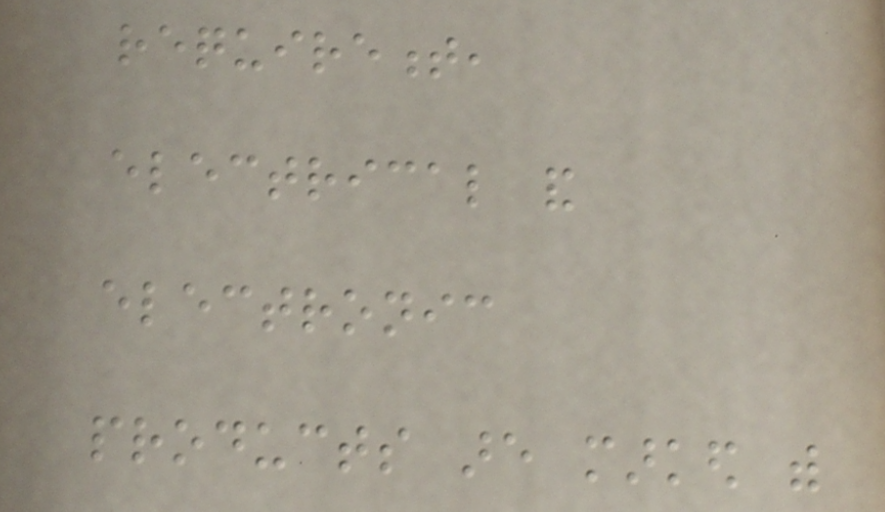requirement,
electrical and
electronic
products are marked with
